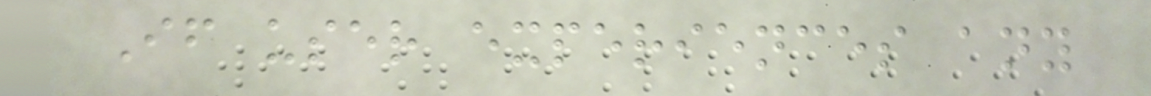If user experiences any
